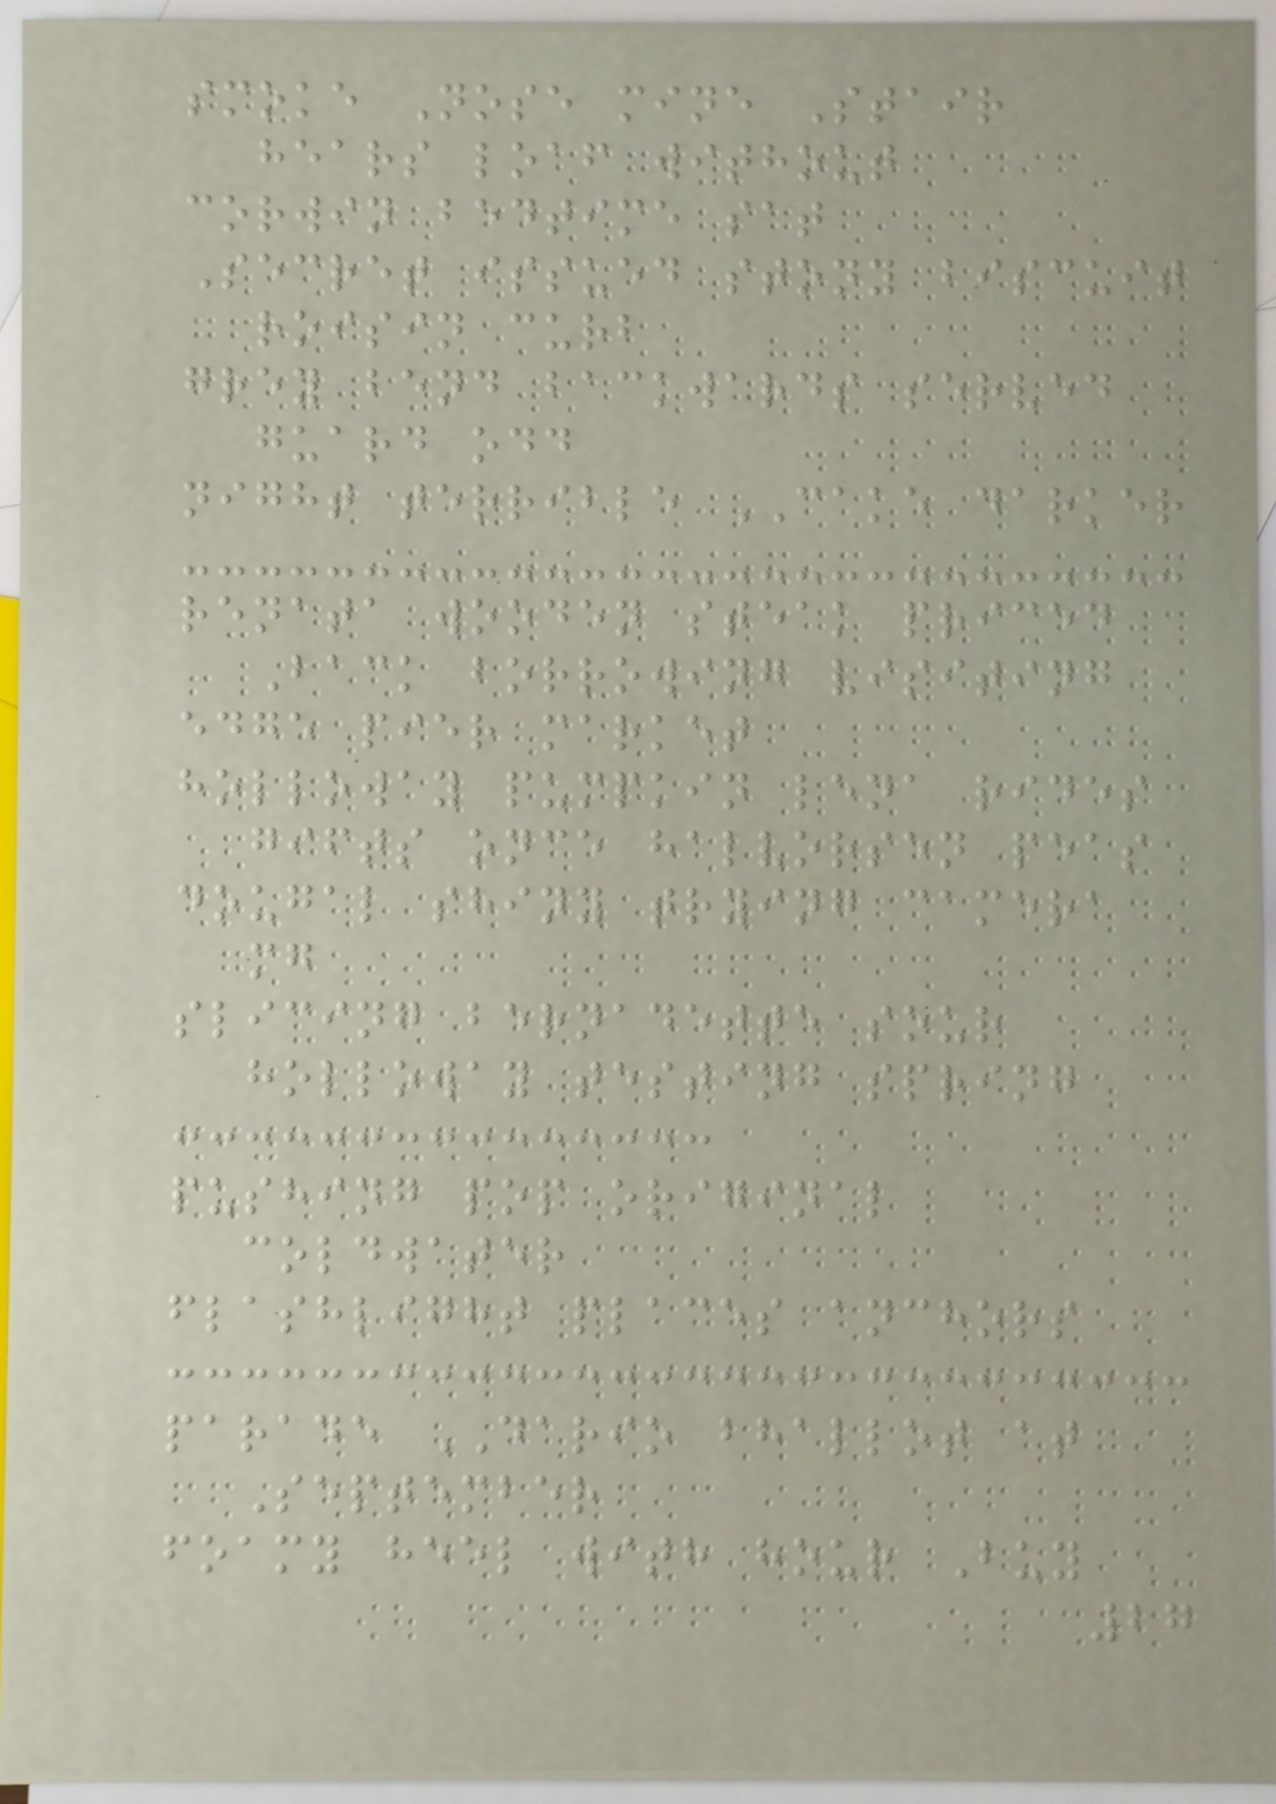smoke Nose mine Stair
hears loaf without
corwin bedtime sat
Secret issued stony biscuit
roisin curb
grey bend backwards served
guard odd
night terrible CAKE darker
renata wooden steak priced
Back borrowing visiting
edge pier market
holloway pumpkin lena rides
gifts once halvorsen peas
dougal shiny trying camera
mg
slicing bernadette sour
holloway testing spring
pushing pop original
coldwater
flashlight places anchors
parade DARIO bhallot at
September
foamy heel with hour Buy
27
